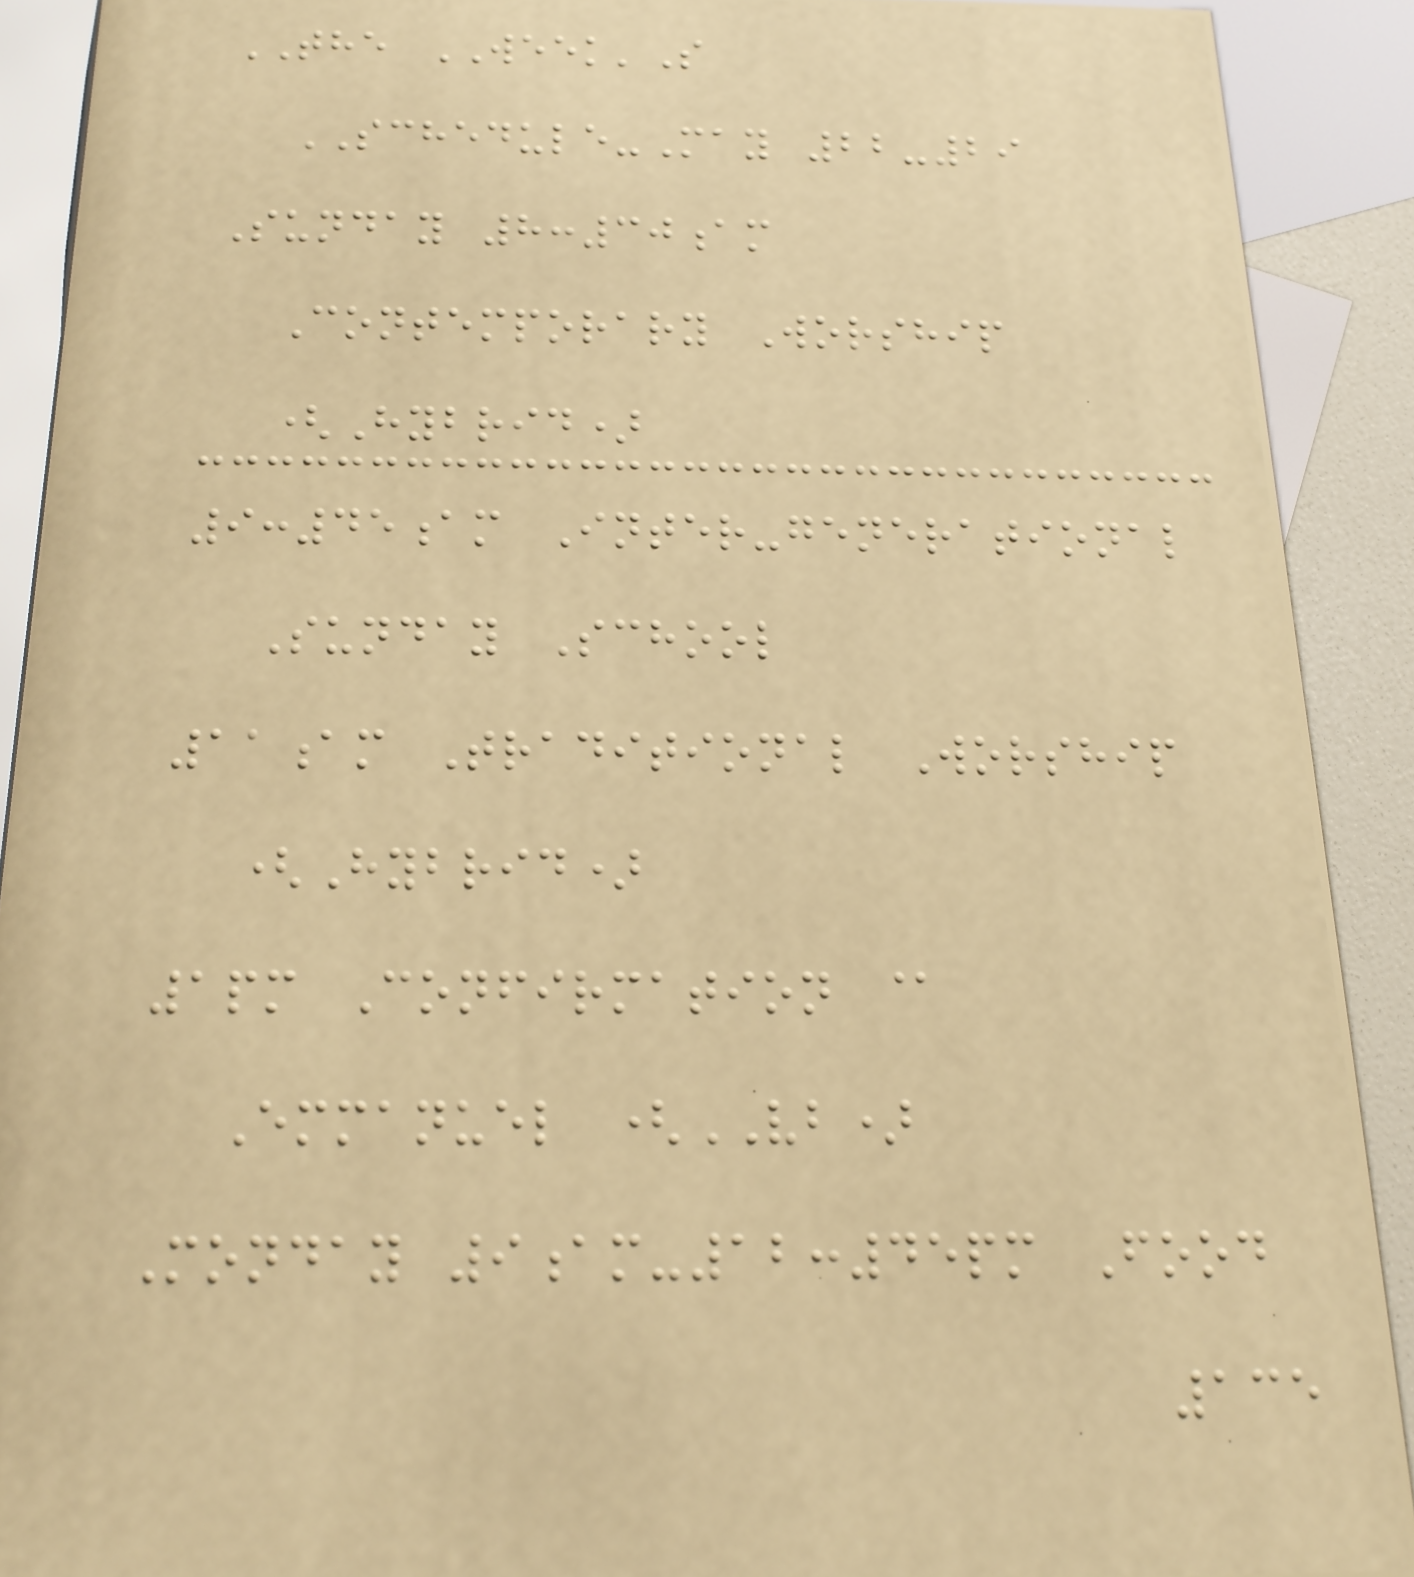THE WEEK'S
SCHEDULE-May 22-29
Sunday 8:30am
Contemporary Worship
(Hybrid)
9:45am Inter-generational
Sunday School
11am Traditional Worship
(Hybrid)
1pm Confirmation @
Emmanuel (VB)
Monday 9am-12:45pm Food
135
